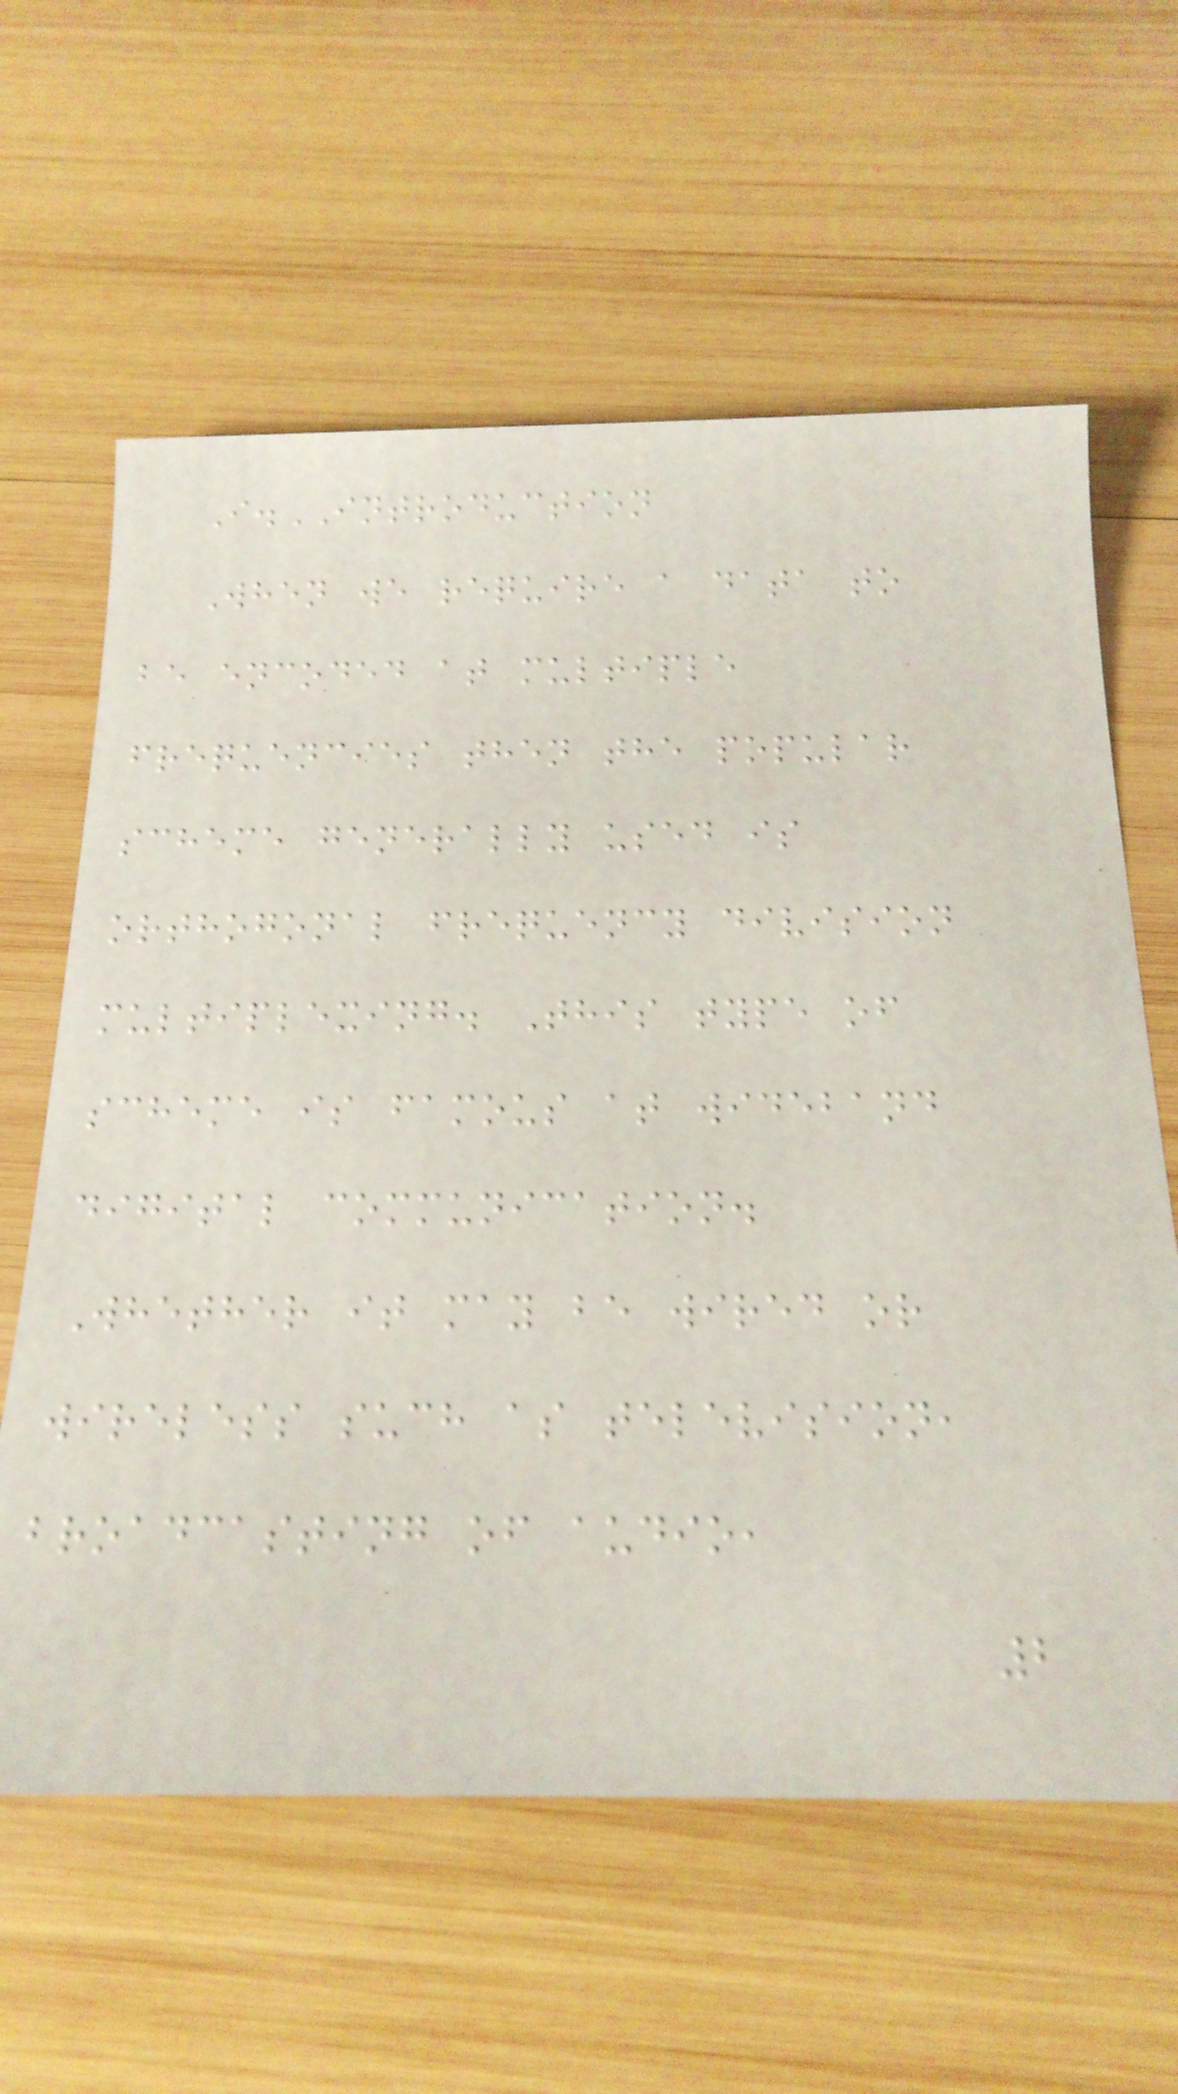I.INTRODUCTION
When we require a data to
be encoded at multiple
frequencies then the popular
scheme generally used is
orthogonal frequency division
multiplexing. This type of
scheme is famous at wideband
digital communication.
Whether it may be wired or
wireless such as television,
broadcasting of audio,
2
